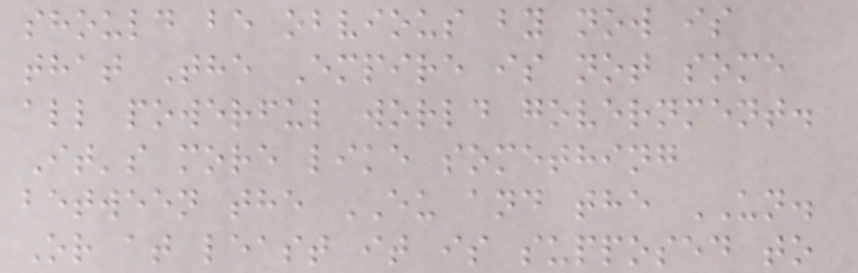should be obvious by now is
that The Empire is not some
all powerful world government.
It's more like something
between the EU and the UN.
Or at least it is supposed to
